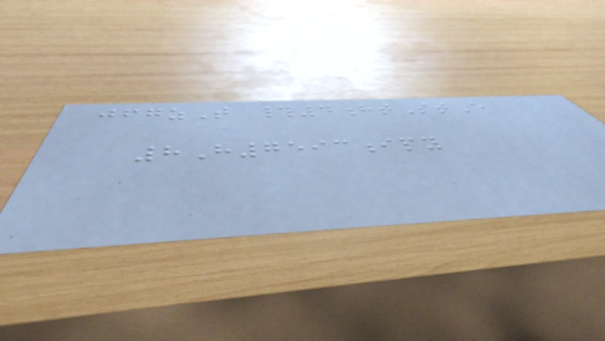jfgzT #4htStE
8H7593ipy
